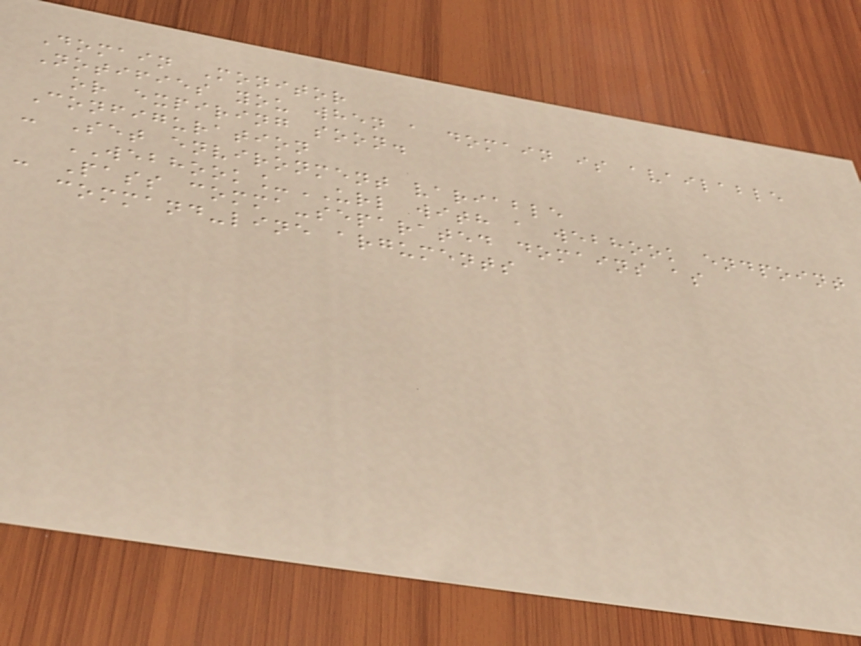Domain Monitor
Notifies you when a domain is available
or expiring soon.
Configuration
- Set environment variable
WEBHOOK_URL with a webhook endpoint
- Pass comma-separated domains as
command-line arguments
